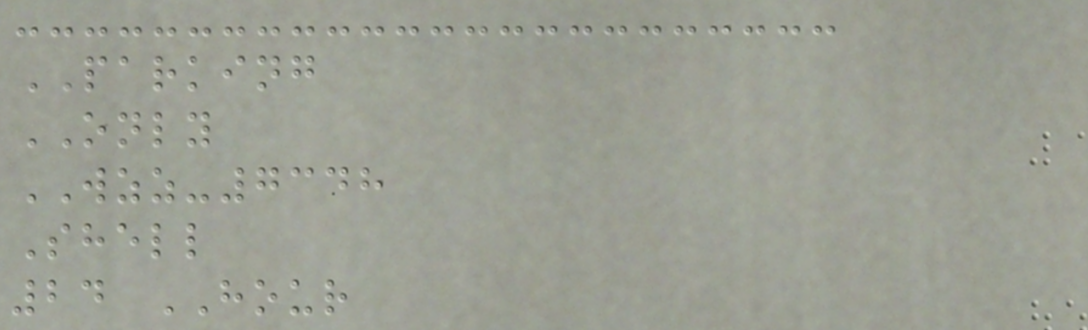PARKING
ONLY
WZZ-7348
Shell
24 HOUR
